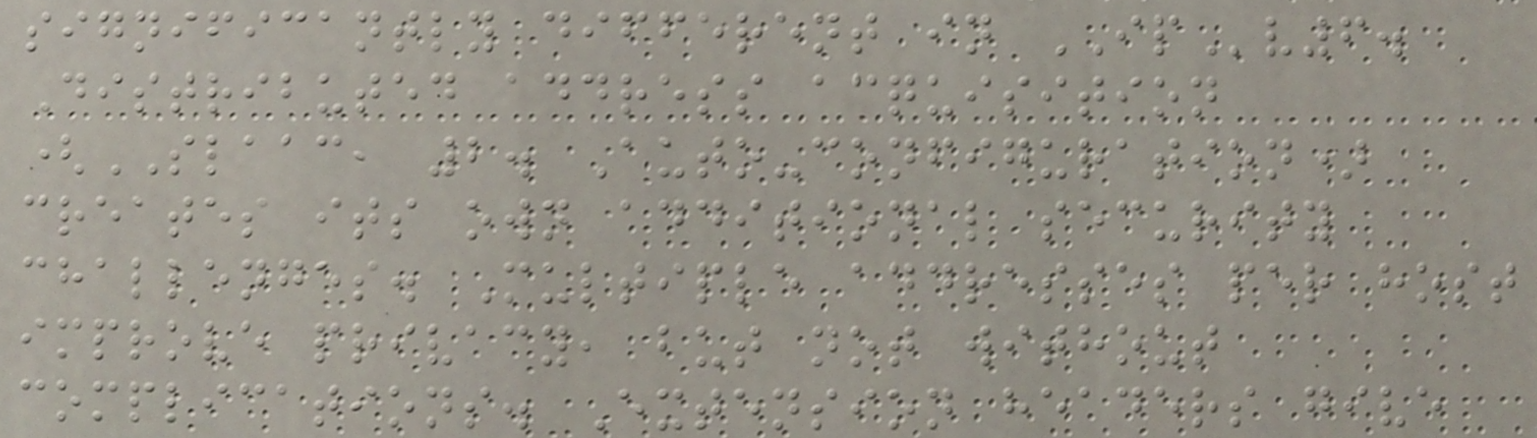significantly different in IPv6.
Distributed address acquisition
(SLAAC, 2. Auto-configuration)
creates its own additional security
challenges. Multiple addresses per host
improve privacy, but not without
complications. Extension headers give
